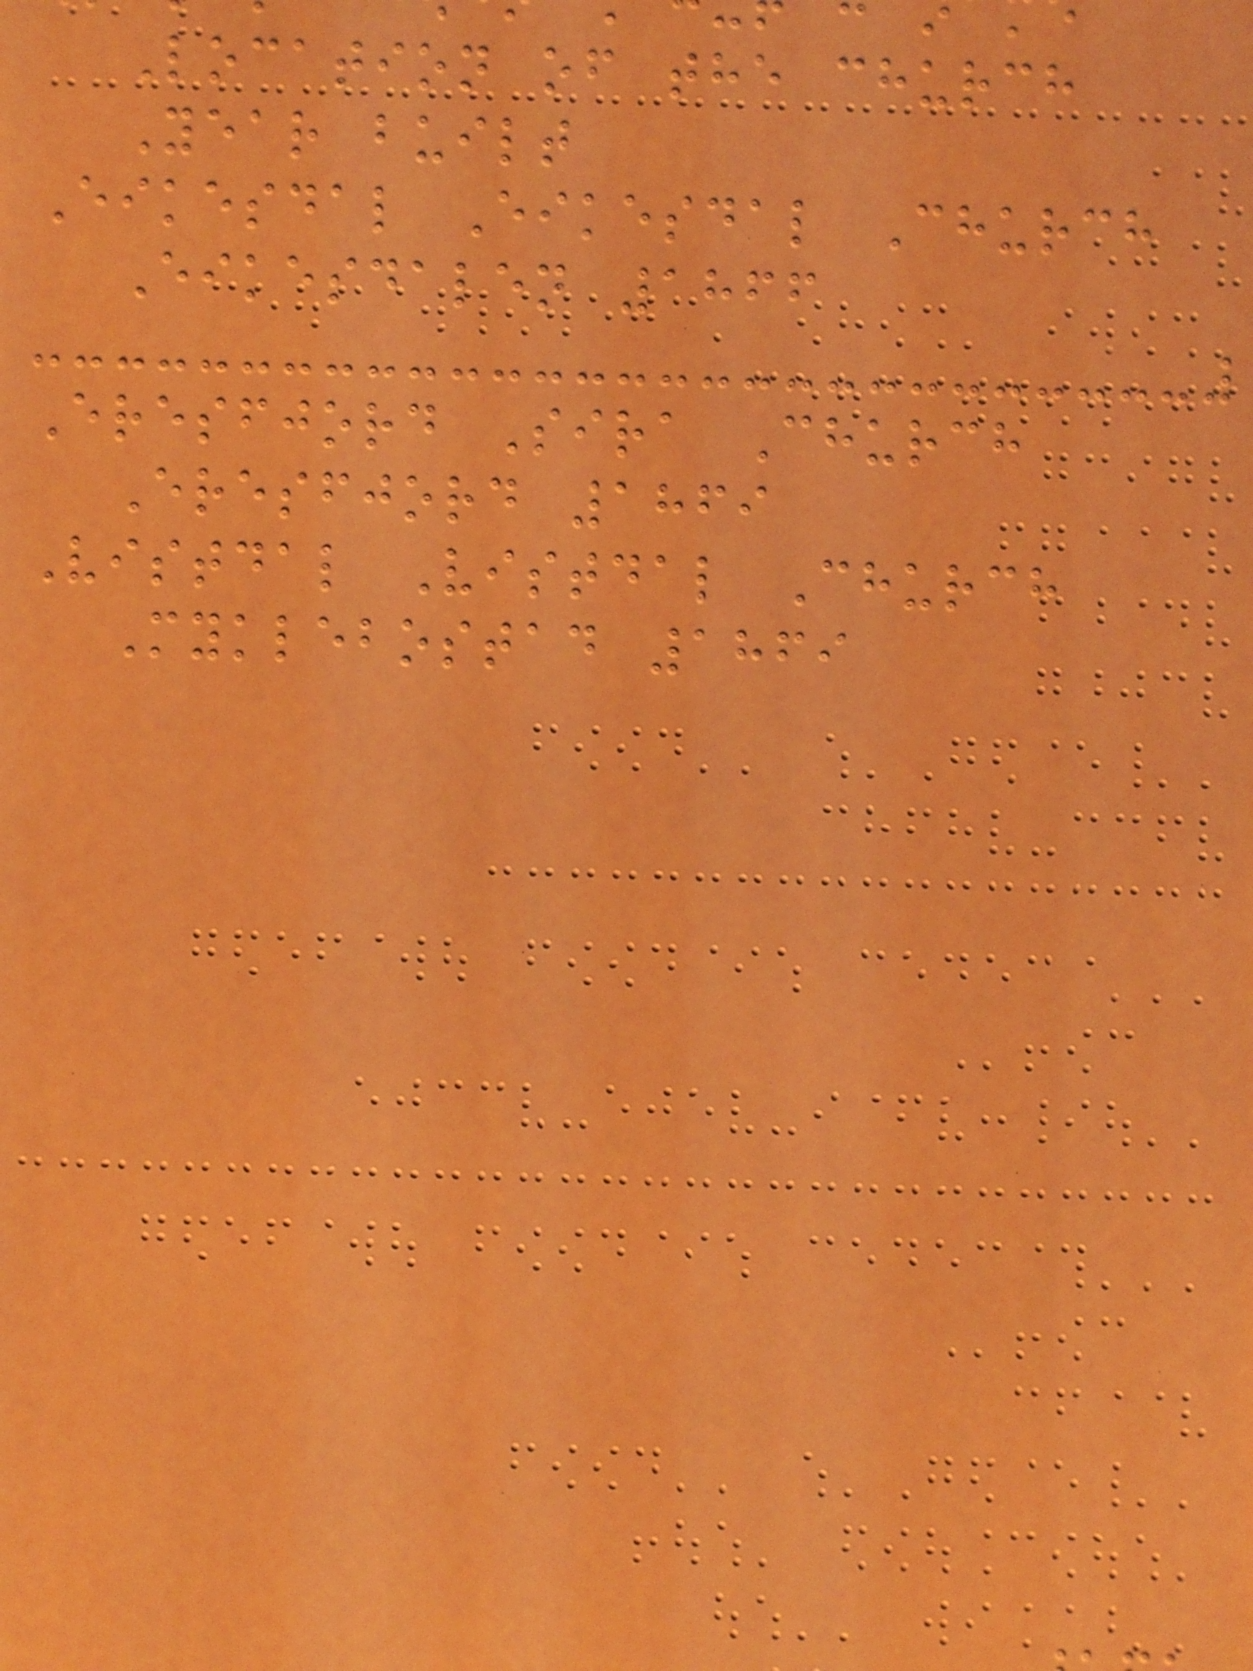Location of the church
Year built
Eikesdal Eikesdal Church
Eikesdalen 1866
Eresfjord Sira Church
Eresfjord 1869
Vistdal Vistdal Church
Myklebostad 1869
